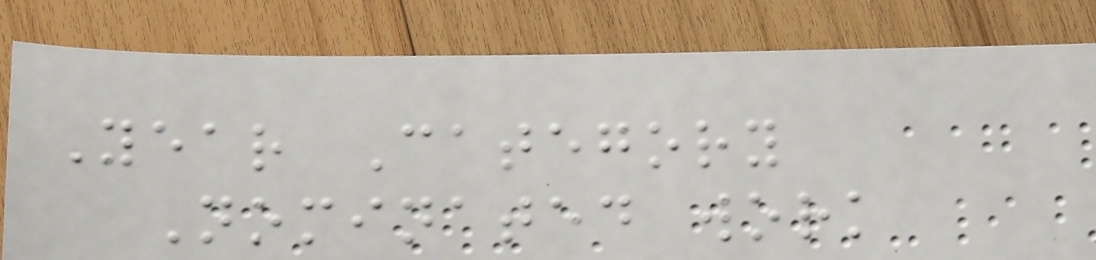Year Category
Nominated work
